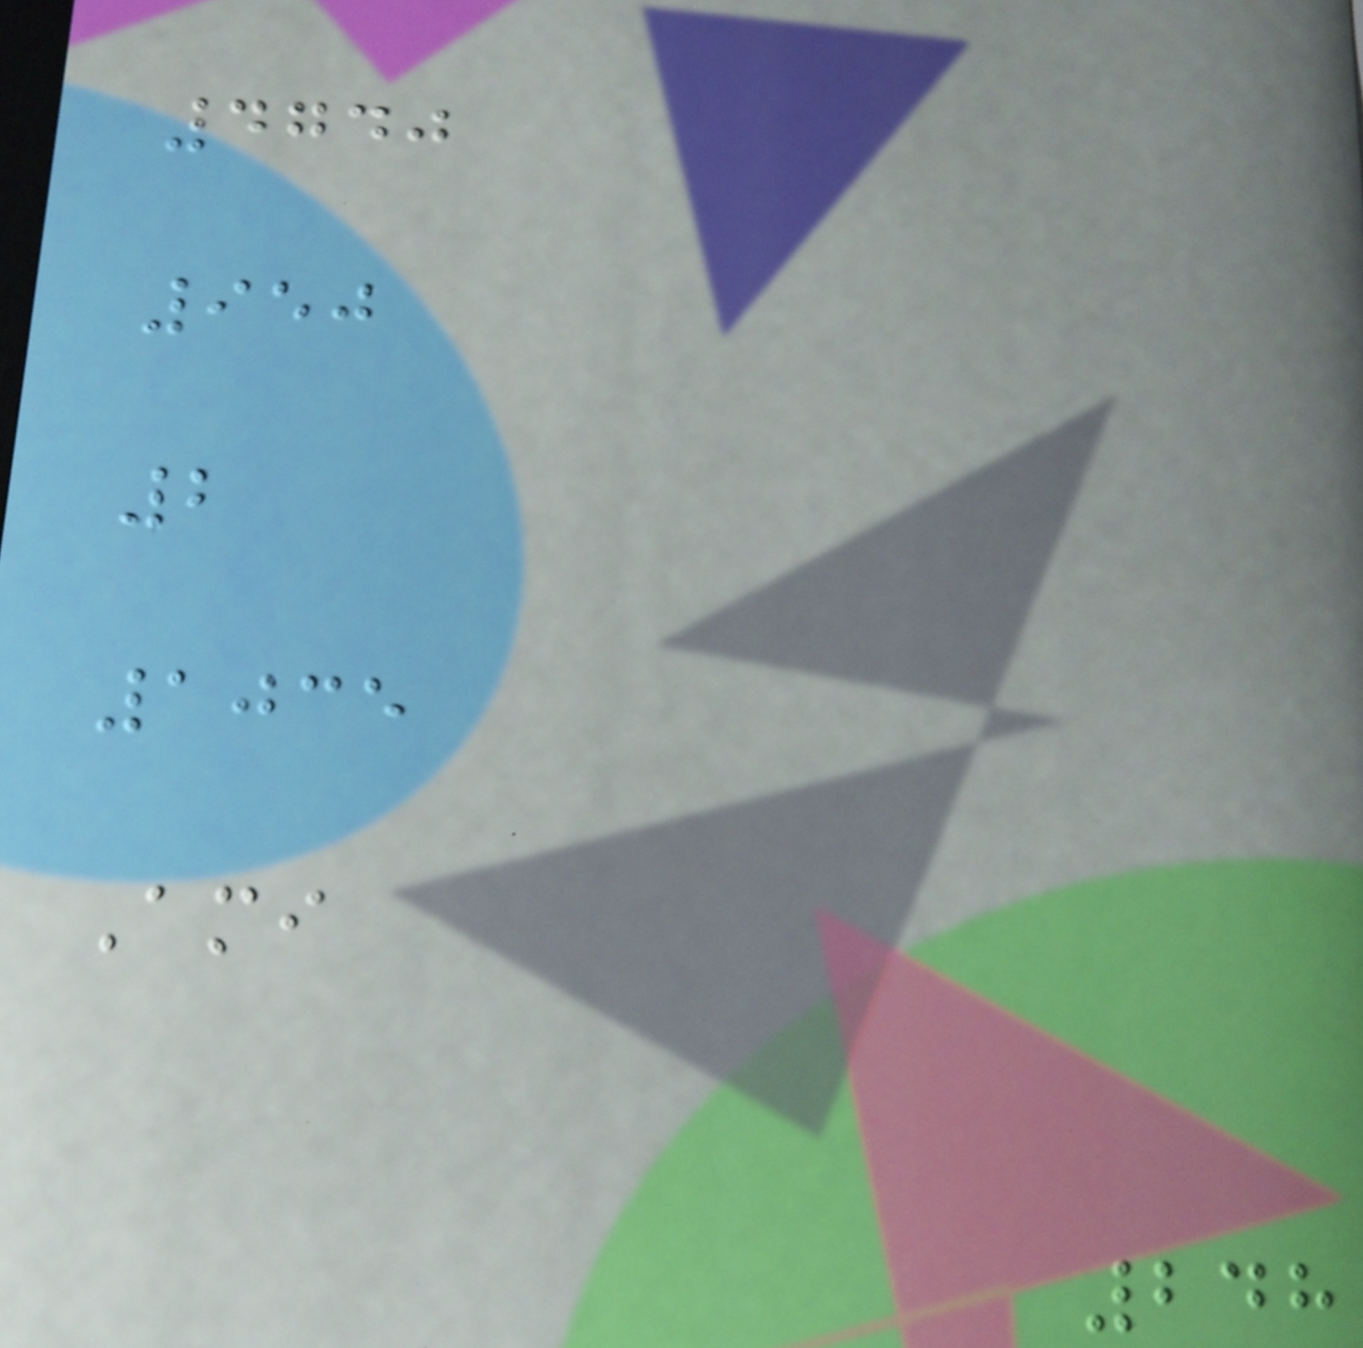4740
950
2
1035
Ami
248
